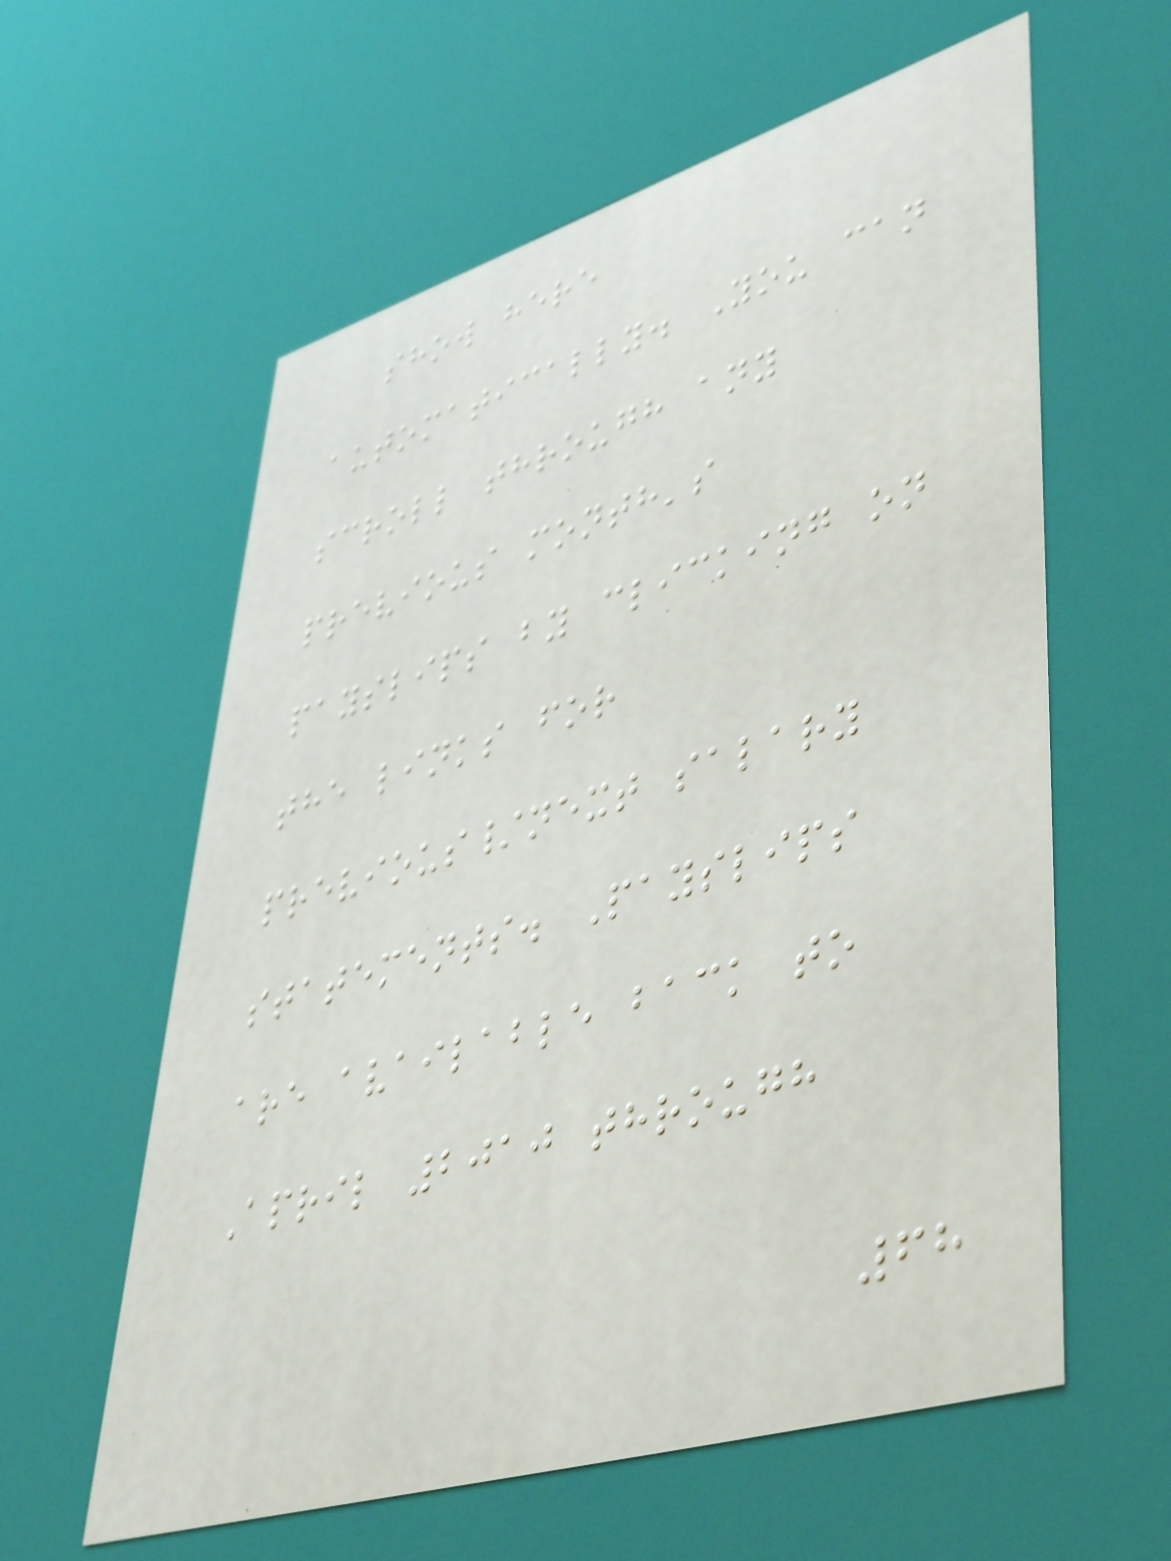show here
automatically. You can
scroll through any
previous month's
payslips by clicking on
the links for
previous/next salary
statements. Payslips
are available back to
April 2010 through
68
